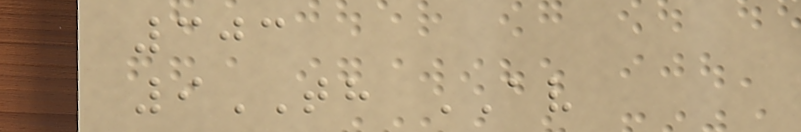303
9TH AV
